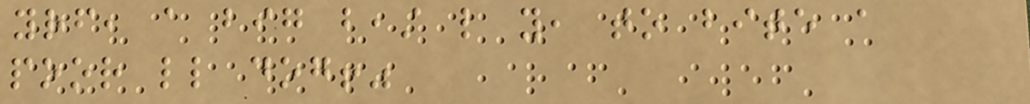yourself, a big beast like you, to bite a
poor little dog!"
